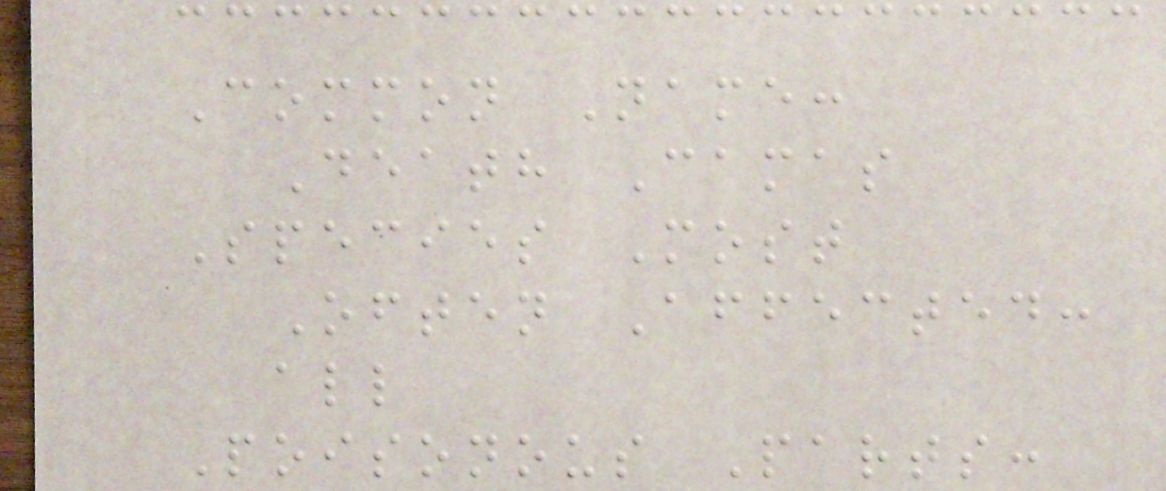Common Name:
Death Camas
Species Most
Often Affected:
all
Poisonous Parts:
